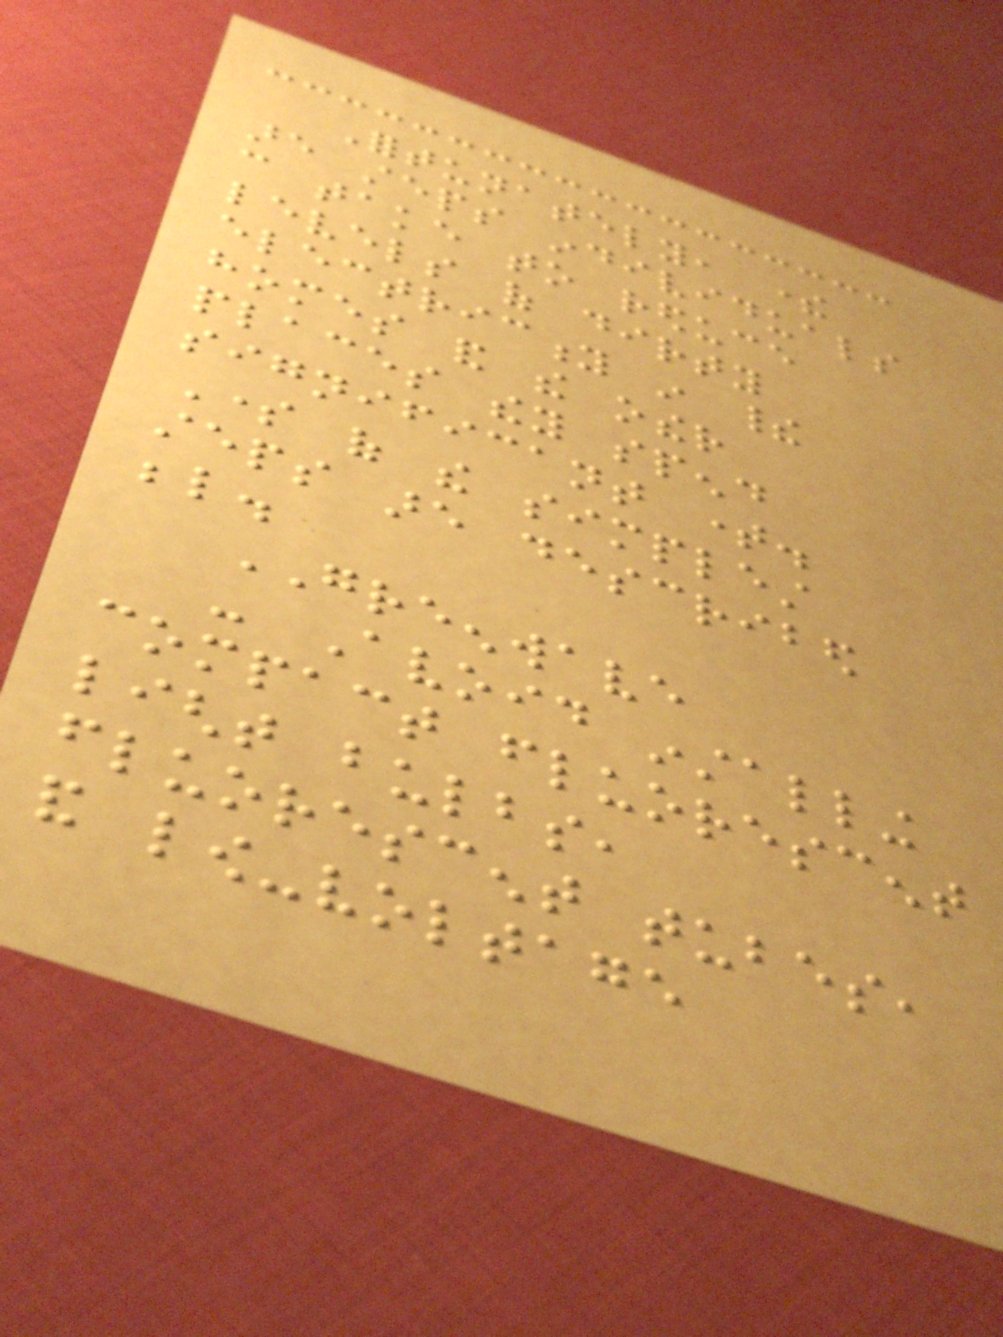Fortunately, there
are steps individuals
can take to reduce
levels of dirty
electricity in their
homes and the other
places they spend
significant time.
Some of the simplest
steps are described
below.
GREENWAVE
- Avoid installing
compact fluorescent
light bulbs,
fluorescent tubes,
and low-voltage
